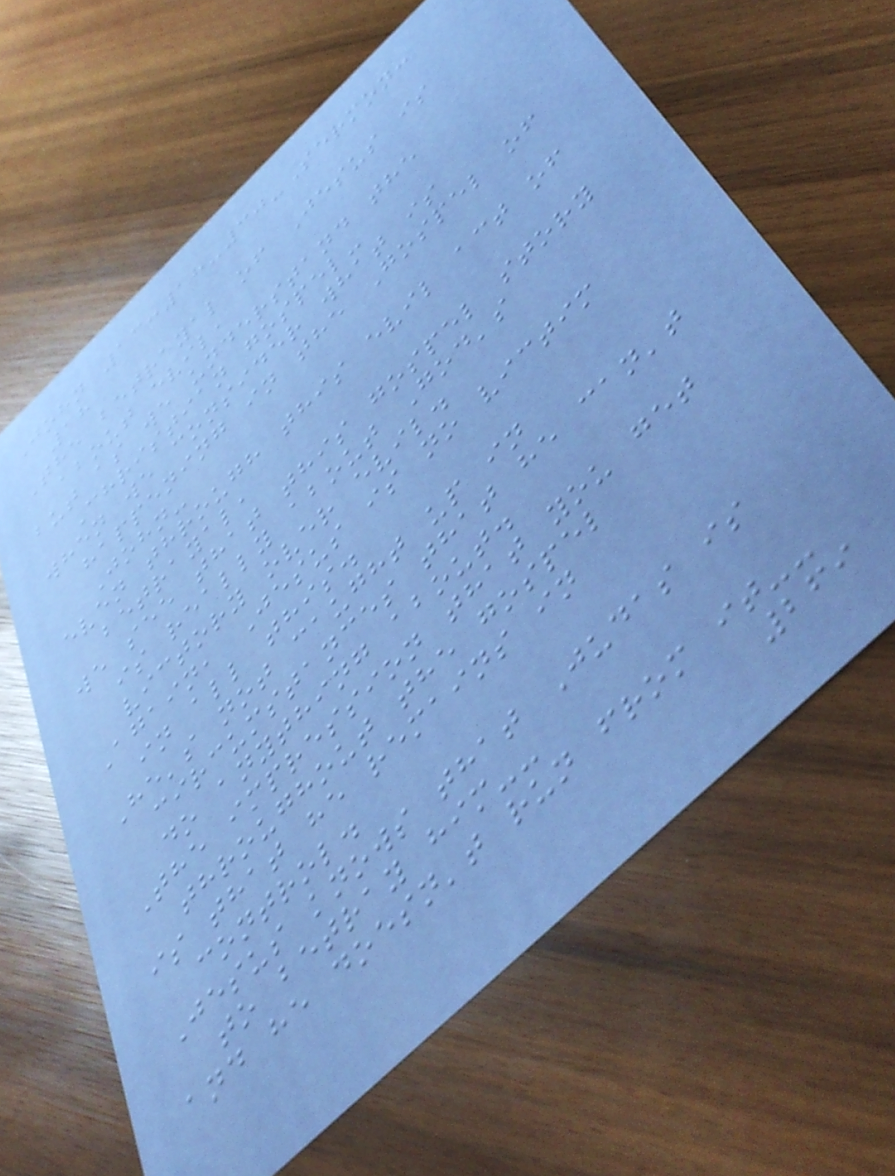John 13:18-30-Sermon:
18
The betrayal of Jesus is
about evil,
but as we understand the
Christian gospel-
when we consider what is
happening in the Gospel of
John-
even through this evil act of
betrayal,
we see that this gospel story
is really about God's
victory over evil.
Again, Jesus is no victim
in all this.
He's not caught up in
circumstances that he can't
do anything about.
The impression that you get
throughout the gospel
is that he remains in
control.
Jesus knows that Judas is
to betray him--
and he doesn't run from it--
269
